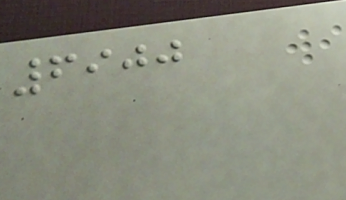6900
